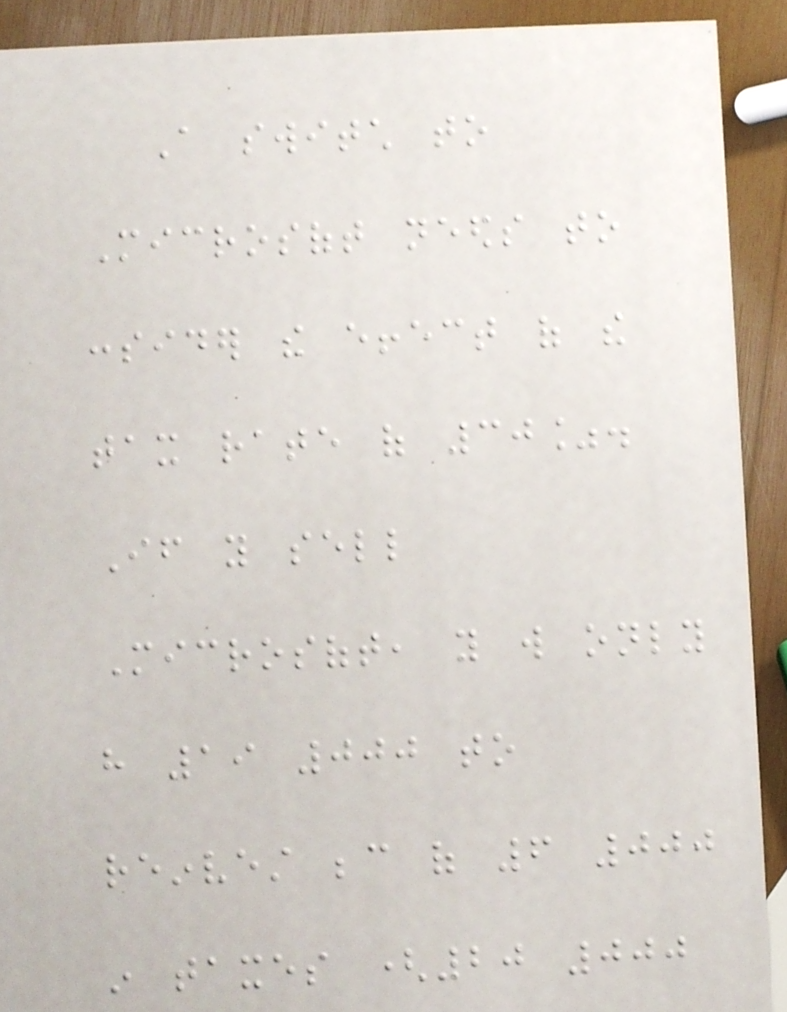A switch to
Microsoft needs to
consider the effect of the
tax rate of 30%.
If you sell
Microsoft, you will only
have 19 000 to
reinvest because of 6 000
in taxes (20 000
